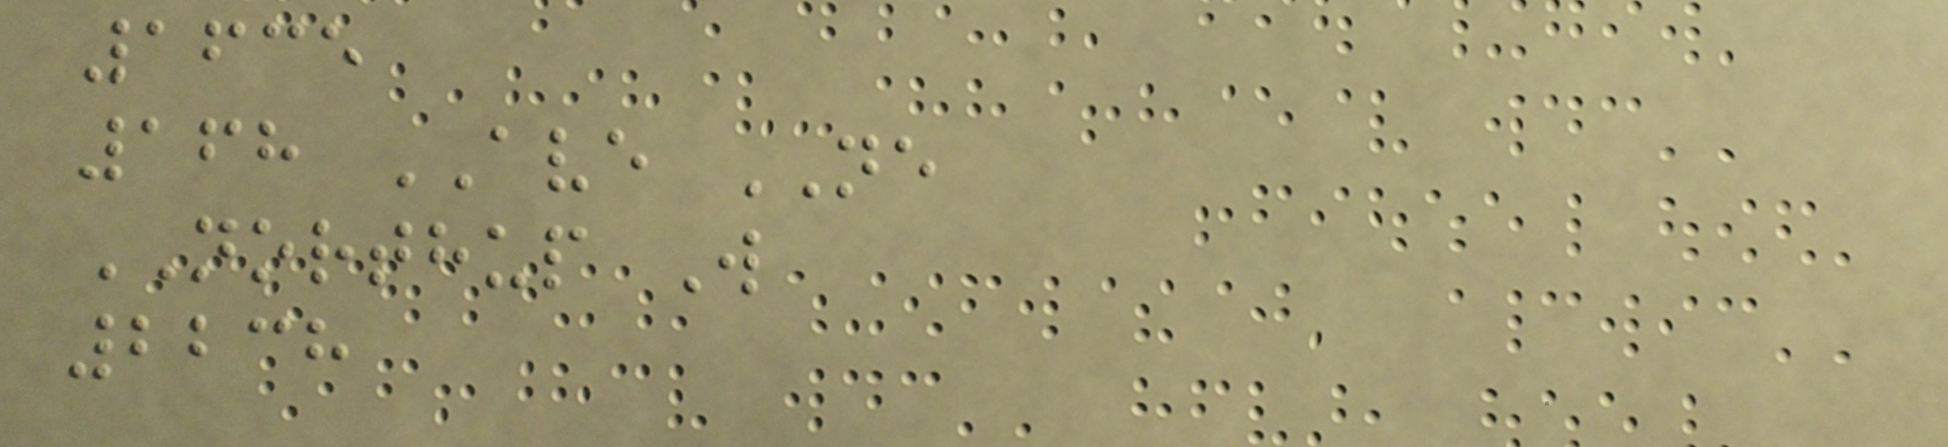1635
168 AVE NE
NORTHUP W
2238
